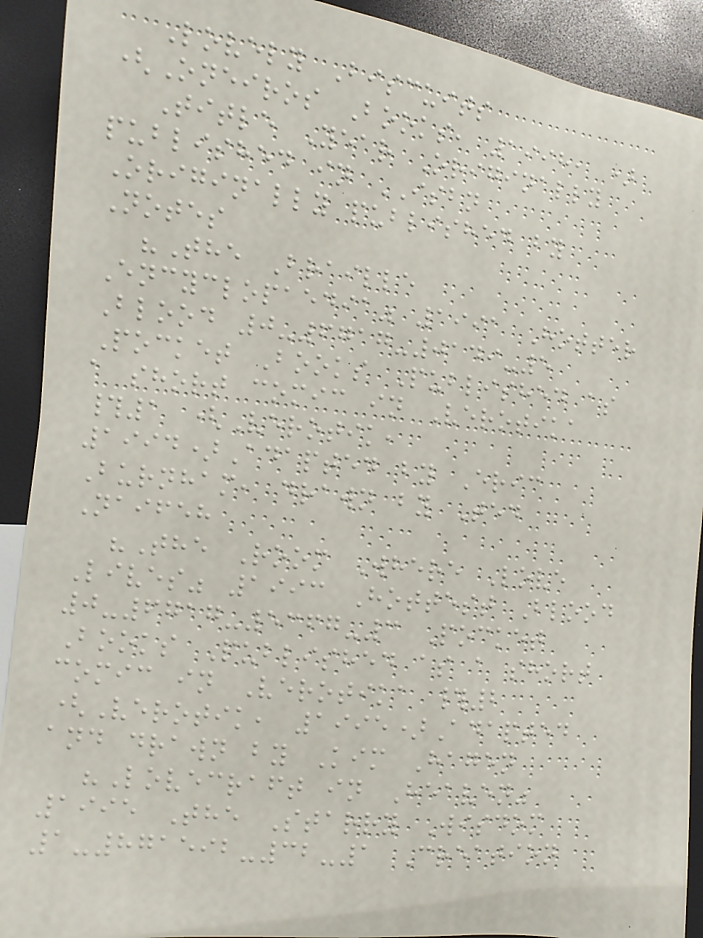Lovely Biscuits
(Oneiros Books, 1998, )
Title Year Originally
published in ISBN
Originally published by
Notes
"The Braille
Encyclopaedia" 1991 Hotter
Blood 0-6717-0149-5
Pocket Books Published as
a short comic in Verotika
#1 (Verotik,
1994)Adapted by Eric
Burnham, drawn by Ted
Naifeh
"The Room Where Love
Lives" 1993 Hottest Blood
0-6717-5367-3 Pocket
Books Published as a short
comic in Verotika #2
(Verotik, 1995)Adapted
and drawn by Kim Hagen
"Lovecraft in Heaven"
1995 The Starry Wisdom
1-871592-32-1 Creation
